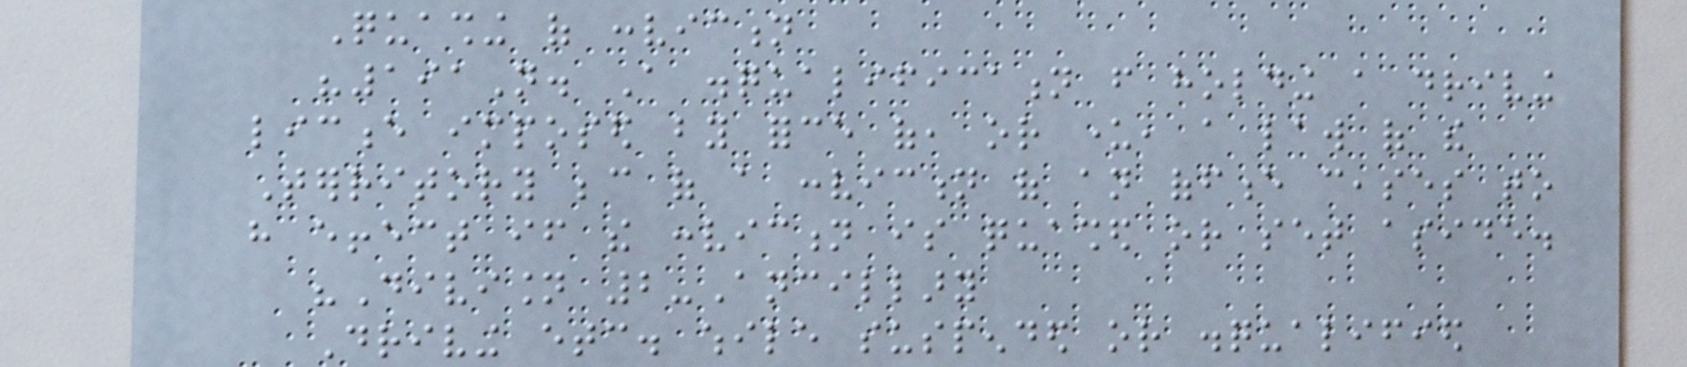Quashing of conviction
"191N. A disqualification from holding a driving
licence imposed by force of, or under, a law of the
Territory because of a conviction of an offence ceases to
have effect if the conviction is quashed or set aside.
"Division 2-Ancillary
Driving etc. while suspended or disqualified
